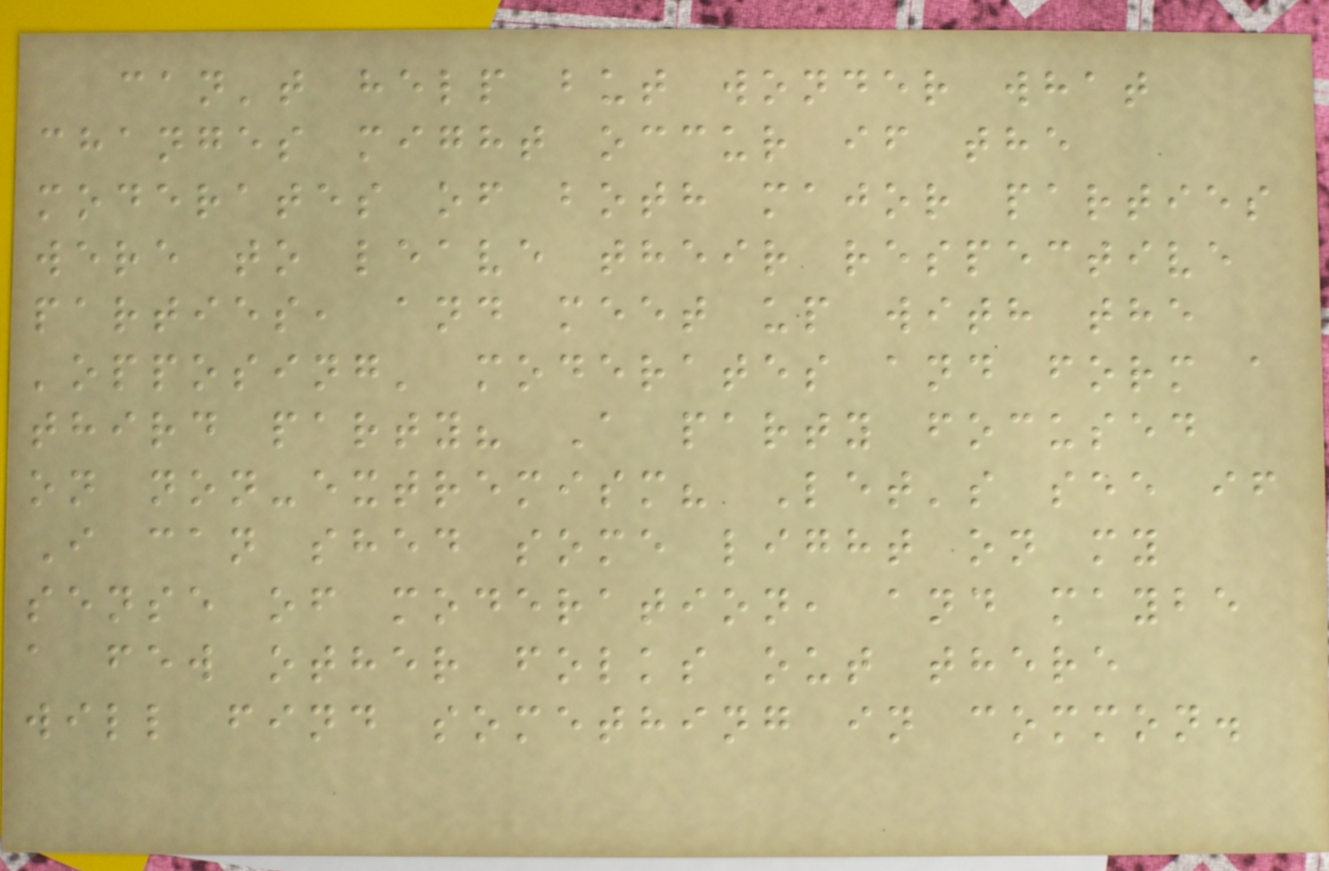can't help but wonder what
changes might occur if the
moderates of both major parties
were to leave their respective
parties, and meet up with the
'opposing' moderates and form a
third party? A party focused
on non-extremism? Let's see if
I can shed some light on my
sense of moderation, and maybe
a few other folks out there
will find something in common.
